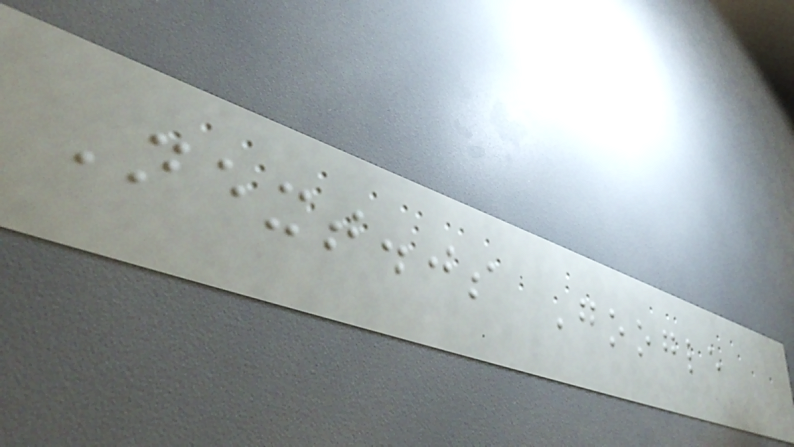Next.js Google
